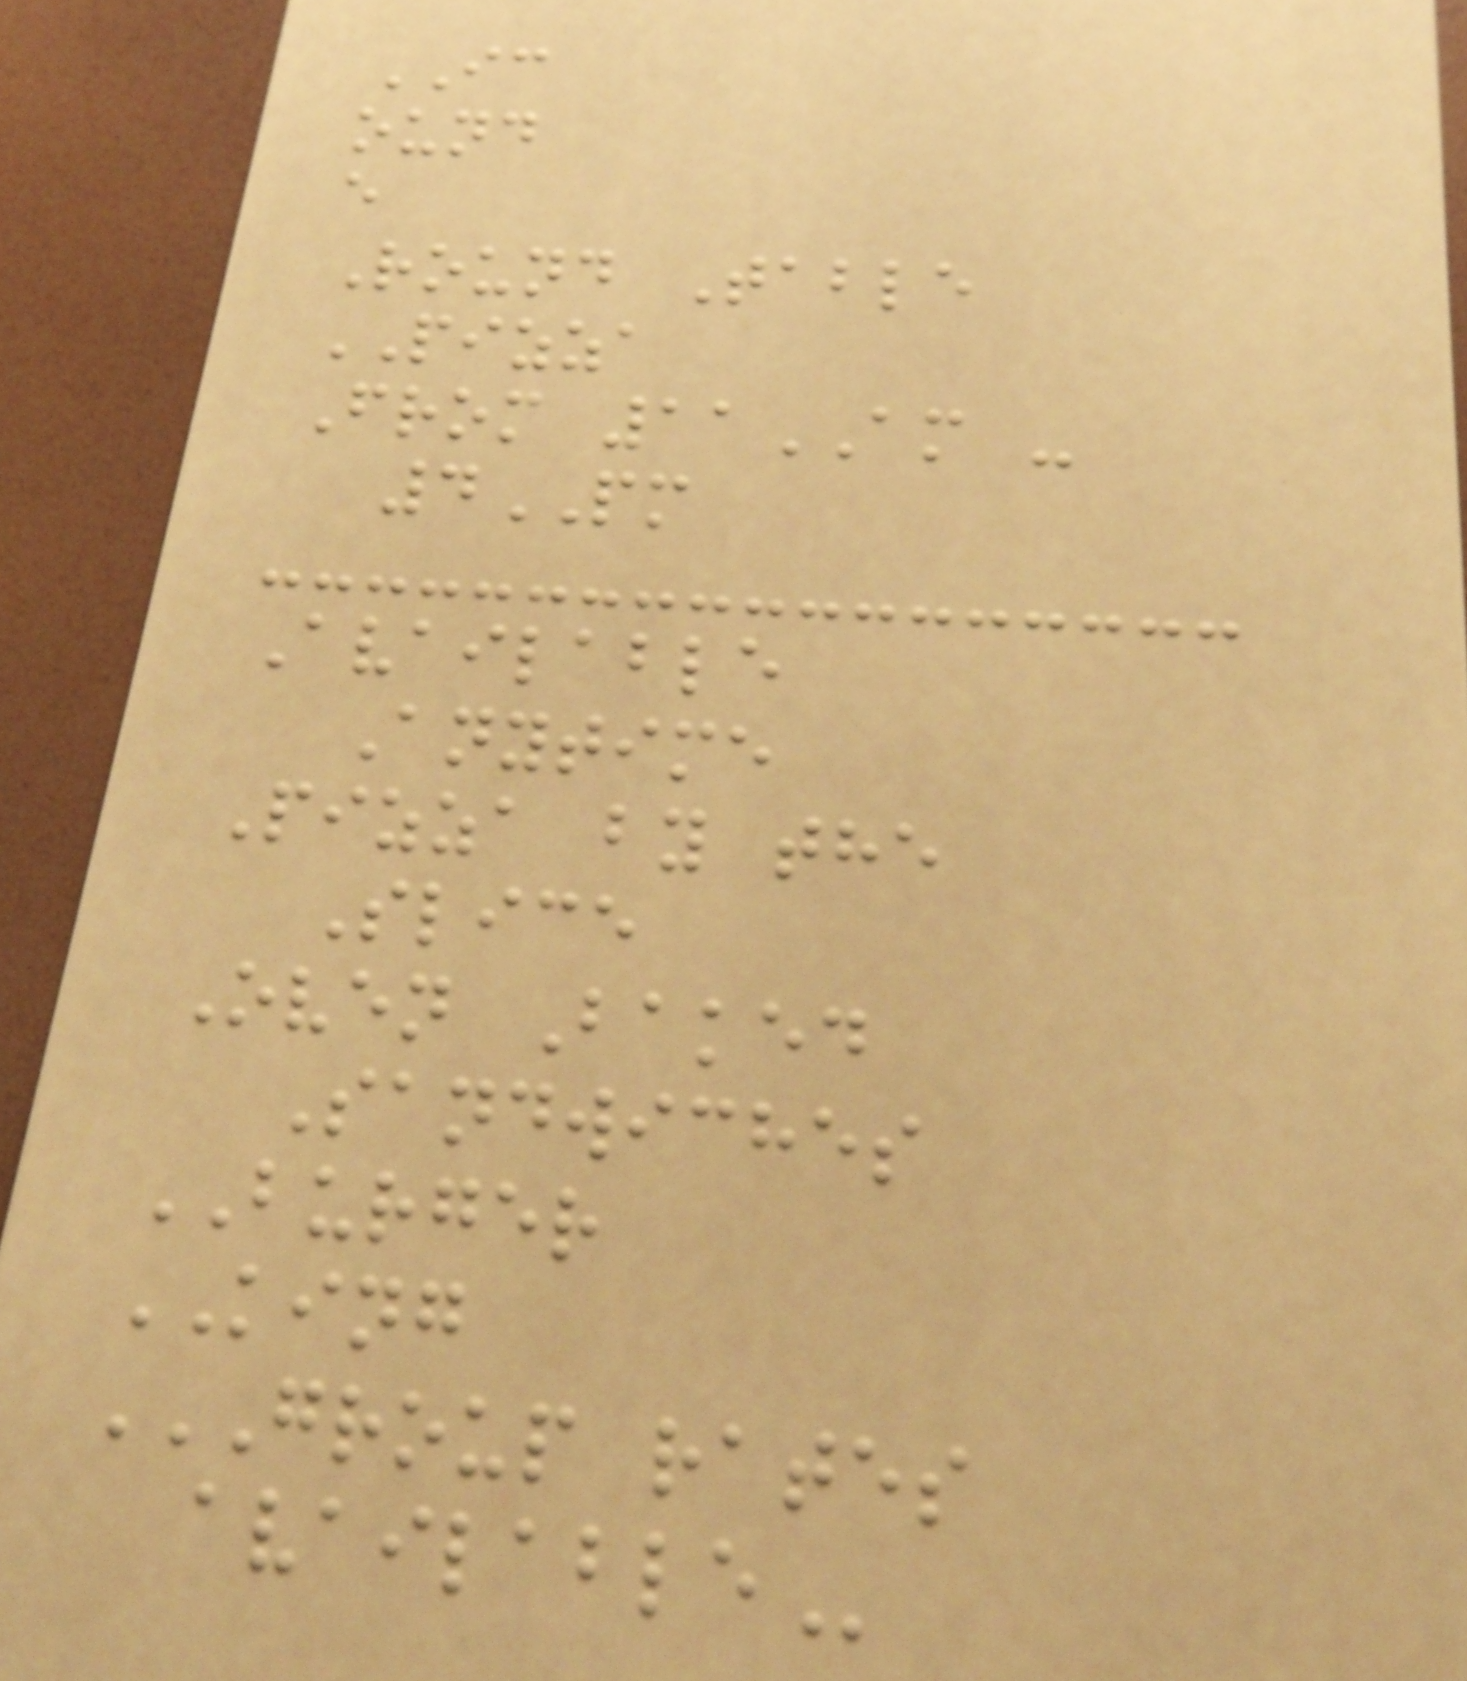IC
ound
e
Round Table
PIZZA
From 11AM -
4PM
Available
Anytime
Pizza by the
Slice
Oven Baked
Sandwiches
BURGER
KING
GROUP RATES
AVAILABLE
